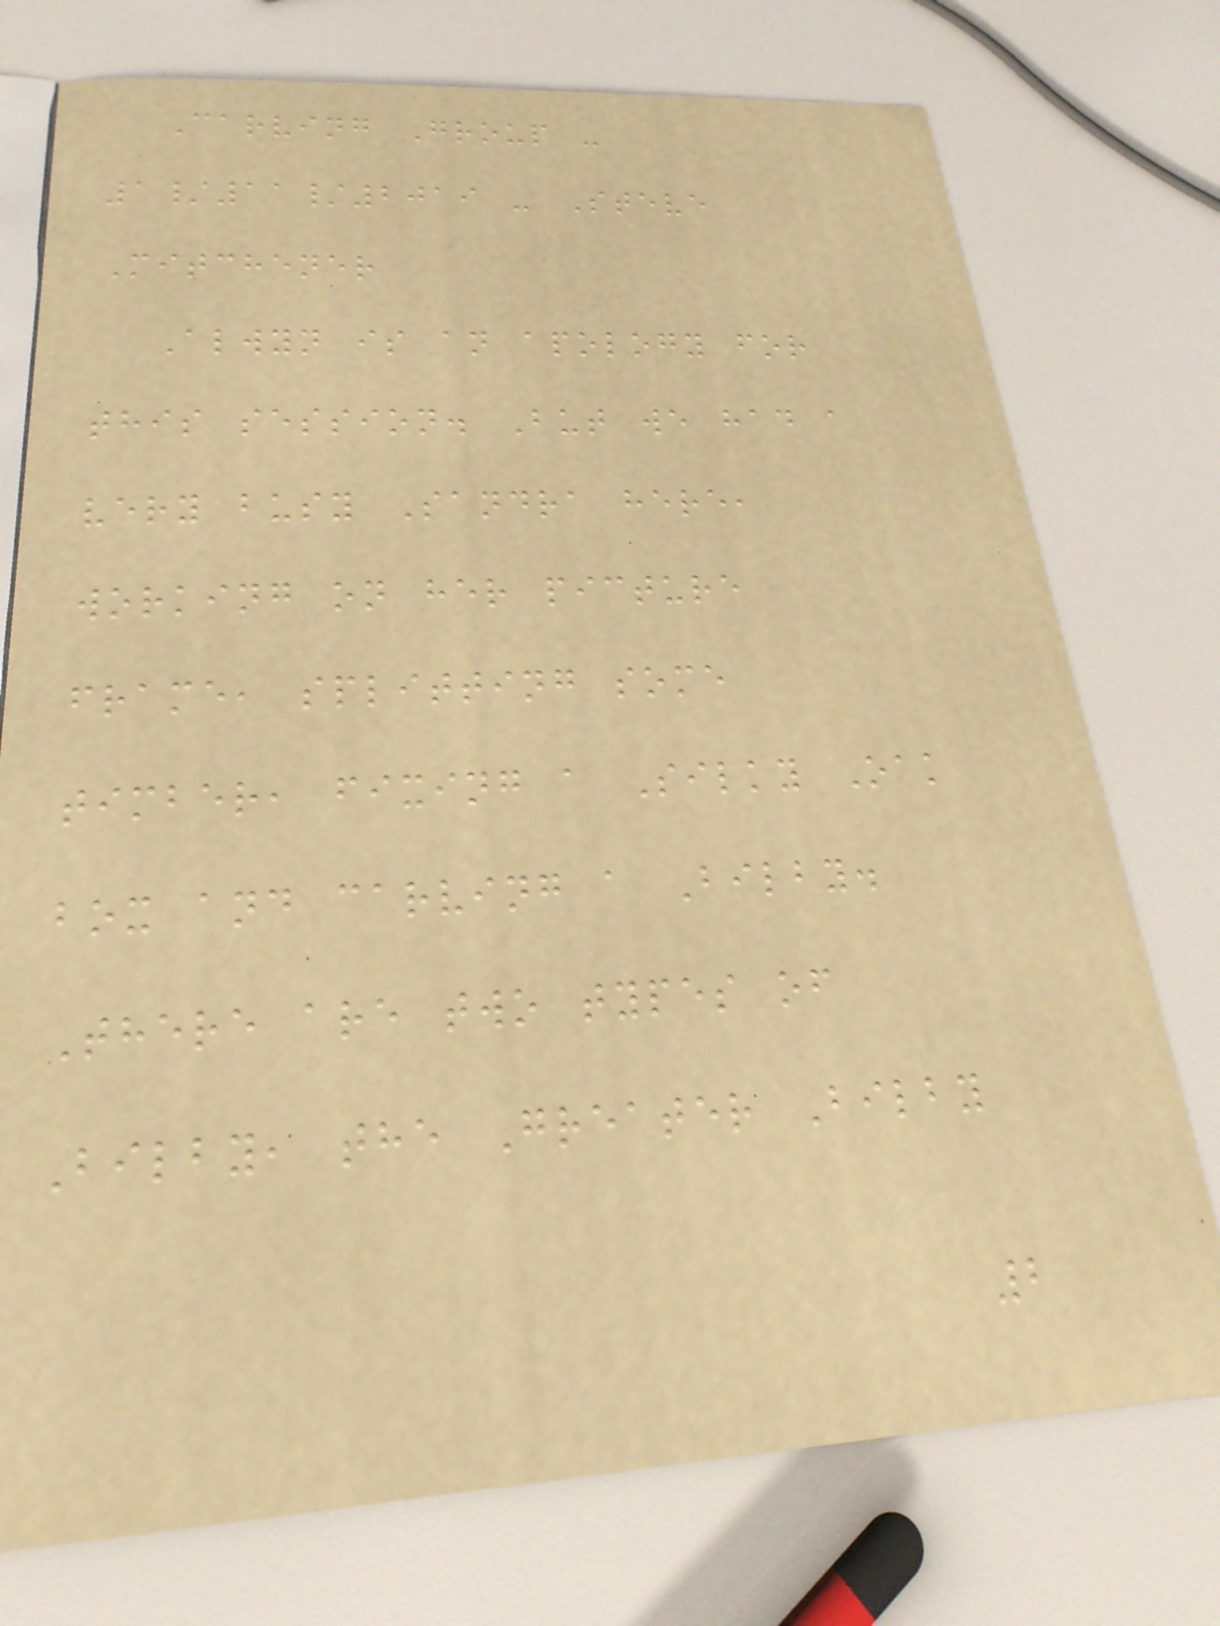Carving Group -
1/11/2019 - Steve
Mitchener
Alwyn is an apology for
this session. But we had a
very busy Sandra here,
working on her picture
frame, splitting some
timber, fixing a Silky Oak
box and carving a Bilby.
There are two types of
Bilby, the Greater Bilby
2
